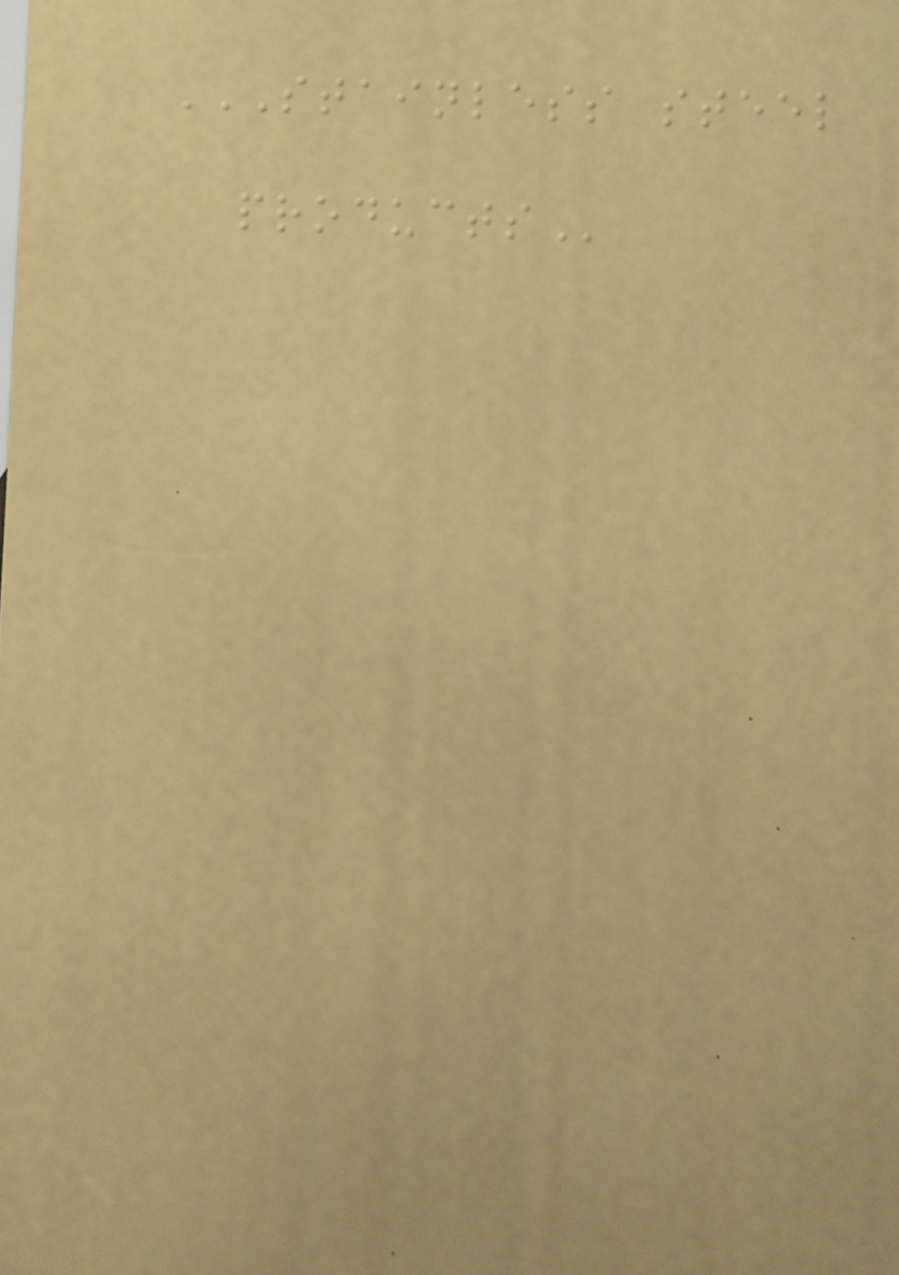STAINLESS STEEL
PRODUCTS
